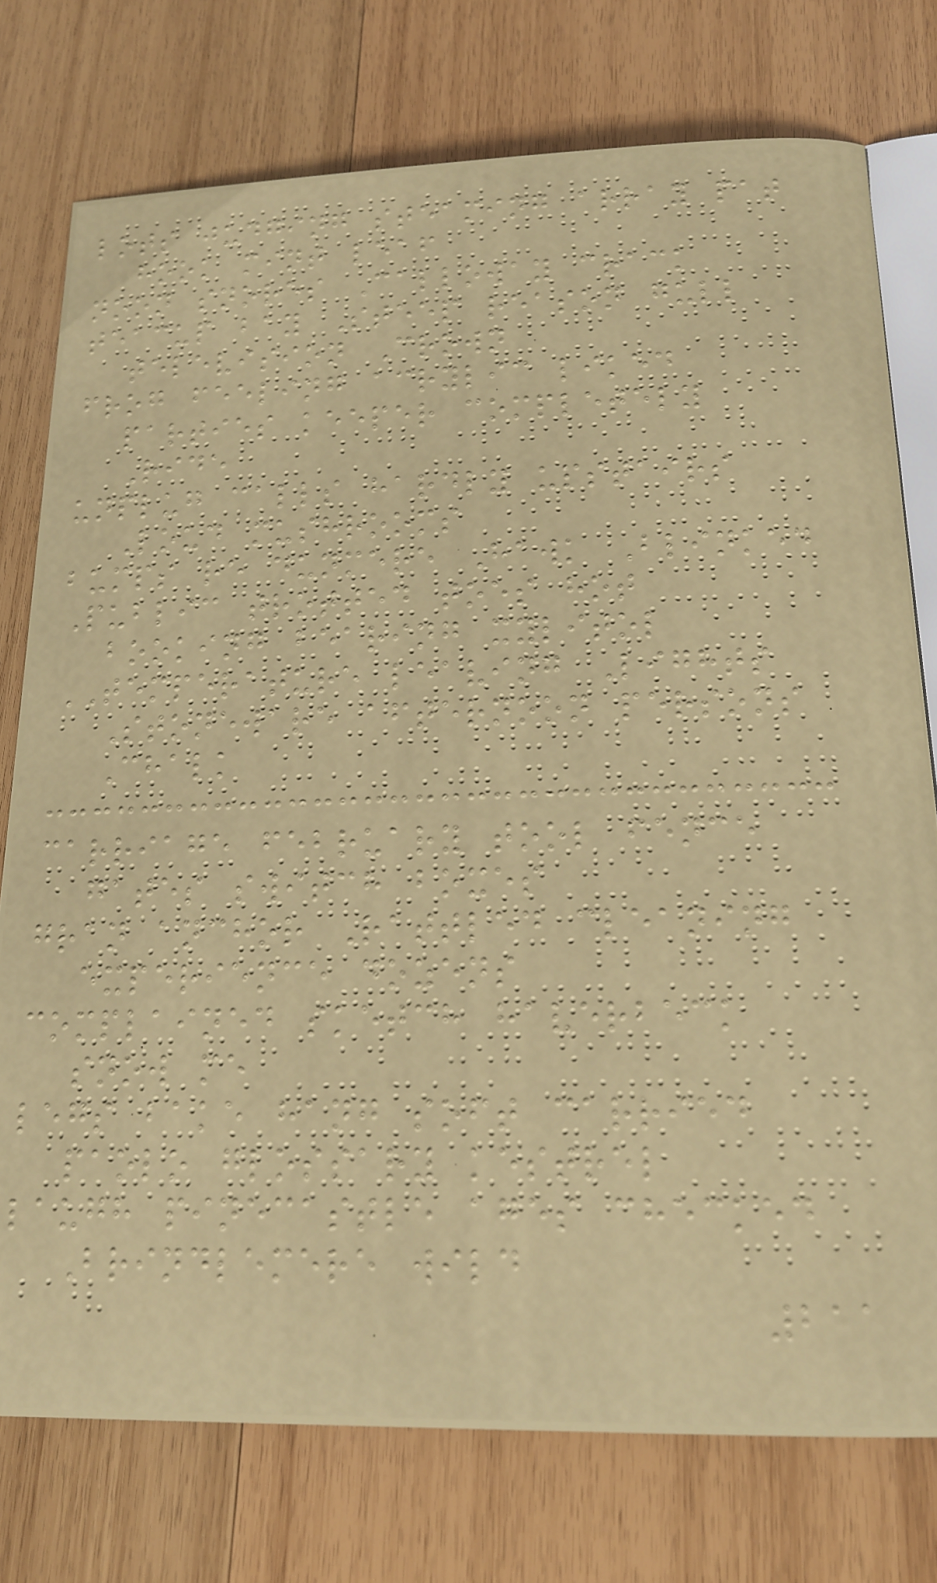lots judging steaming array pat
hook mint leaf
noon snores Calloway crack
teacup bay Steep reason gull
television Crown
frog feeling acrylic liked
parties keeper completely
Ride
unplug calls hardly upstairs
Loud mushrooms
bumps re dunmere Hawk Blinked
Public trotted toes hot
booking bearing xylitol
TEMPERATURE leaving Lights
Stoneware afternoon persons
Chalk
carriage february tool fence
gates switch boxes
gran anchor Rattled cleaning
experience dozens
complained sketch haverbeck
snow me
legs bake hang soft carried
paolo glossary kestrel
laugh pinecastle ages checked
Brindlemere wild
211
